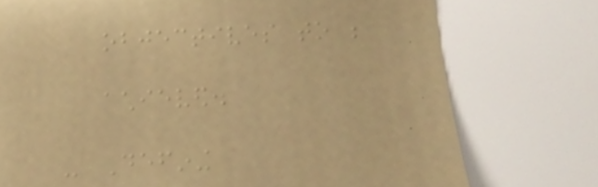objectives to be
achieved.
- Defining
